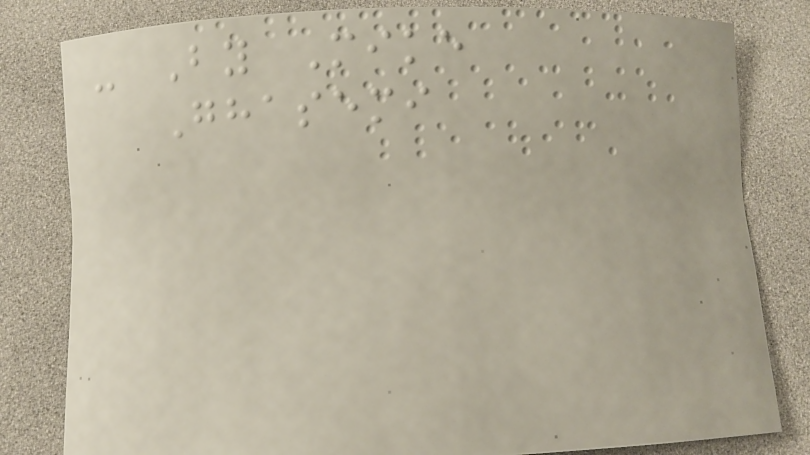- By Mike
Ghasemi
